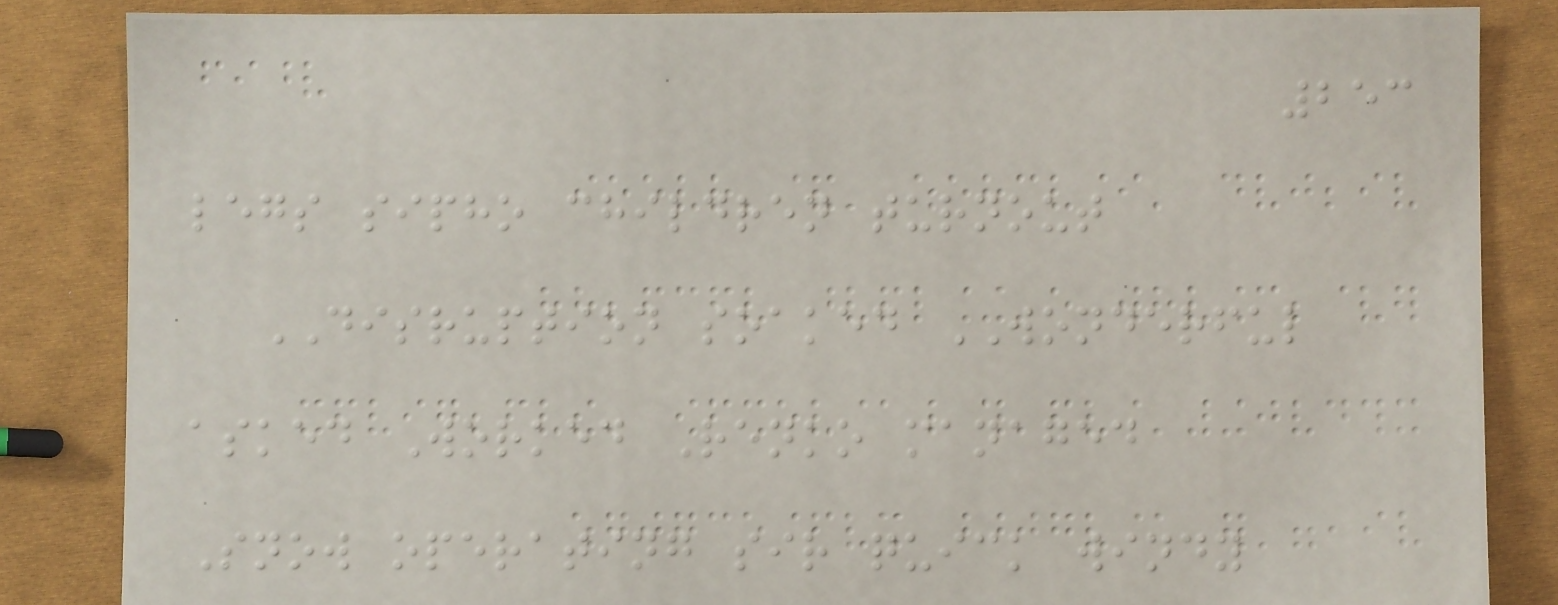253
legs sipho children turnout
DISRUPTION soaked WONDERFUL
asked Worked Renko managed
Snow operating sir quick windy
